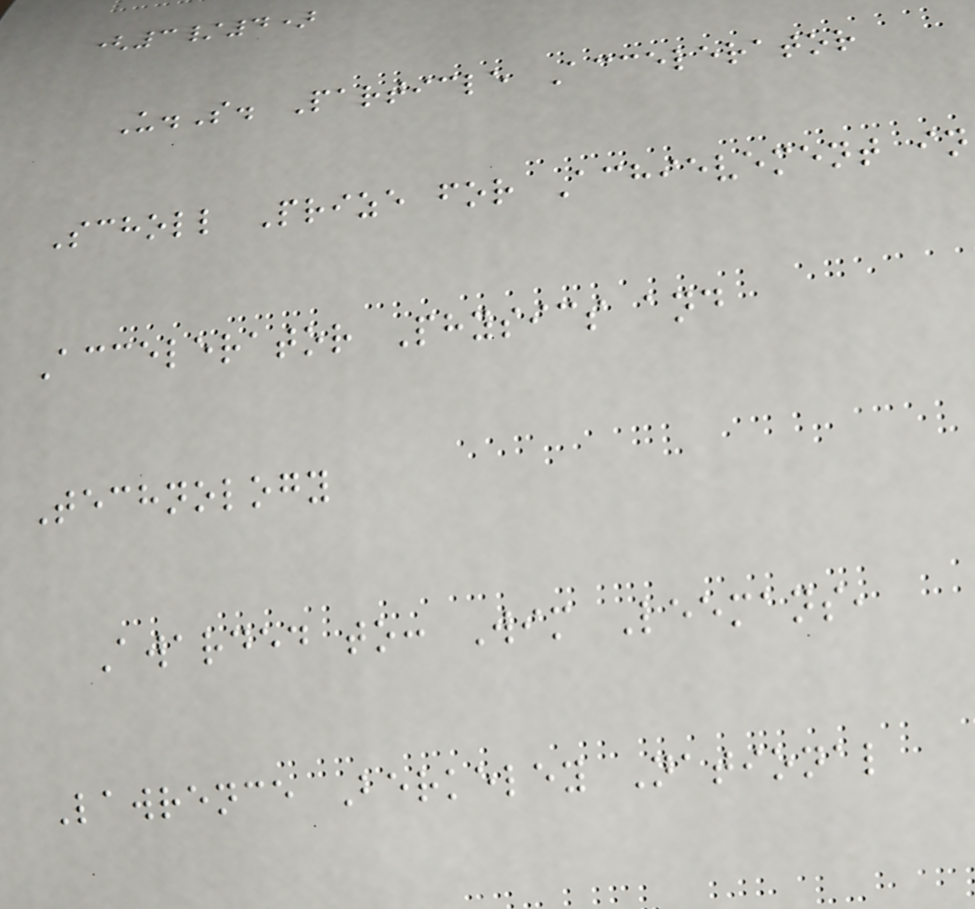(3/4)
U.S. Particle Accelerator
Scholl Prize for Achievement in
Accelerator Physics and
Technology
Awarded to: Wim Leemans,
Lawrence Berkeley National
